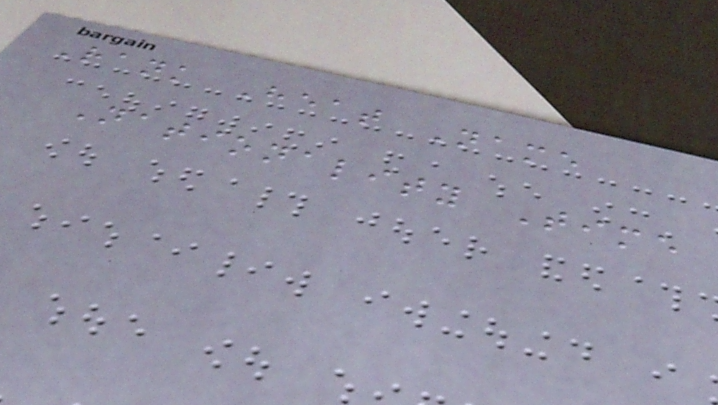Rank Heat Name
Nationality Time
